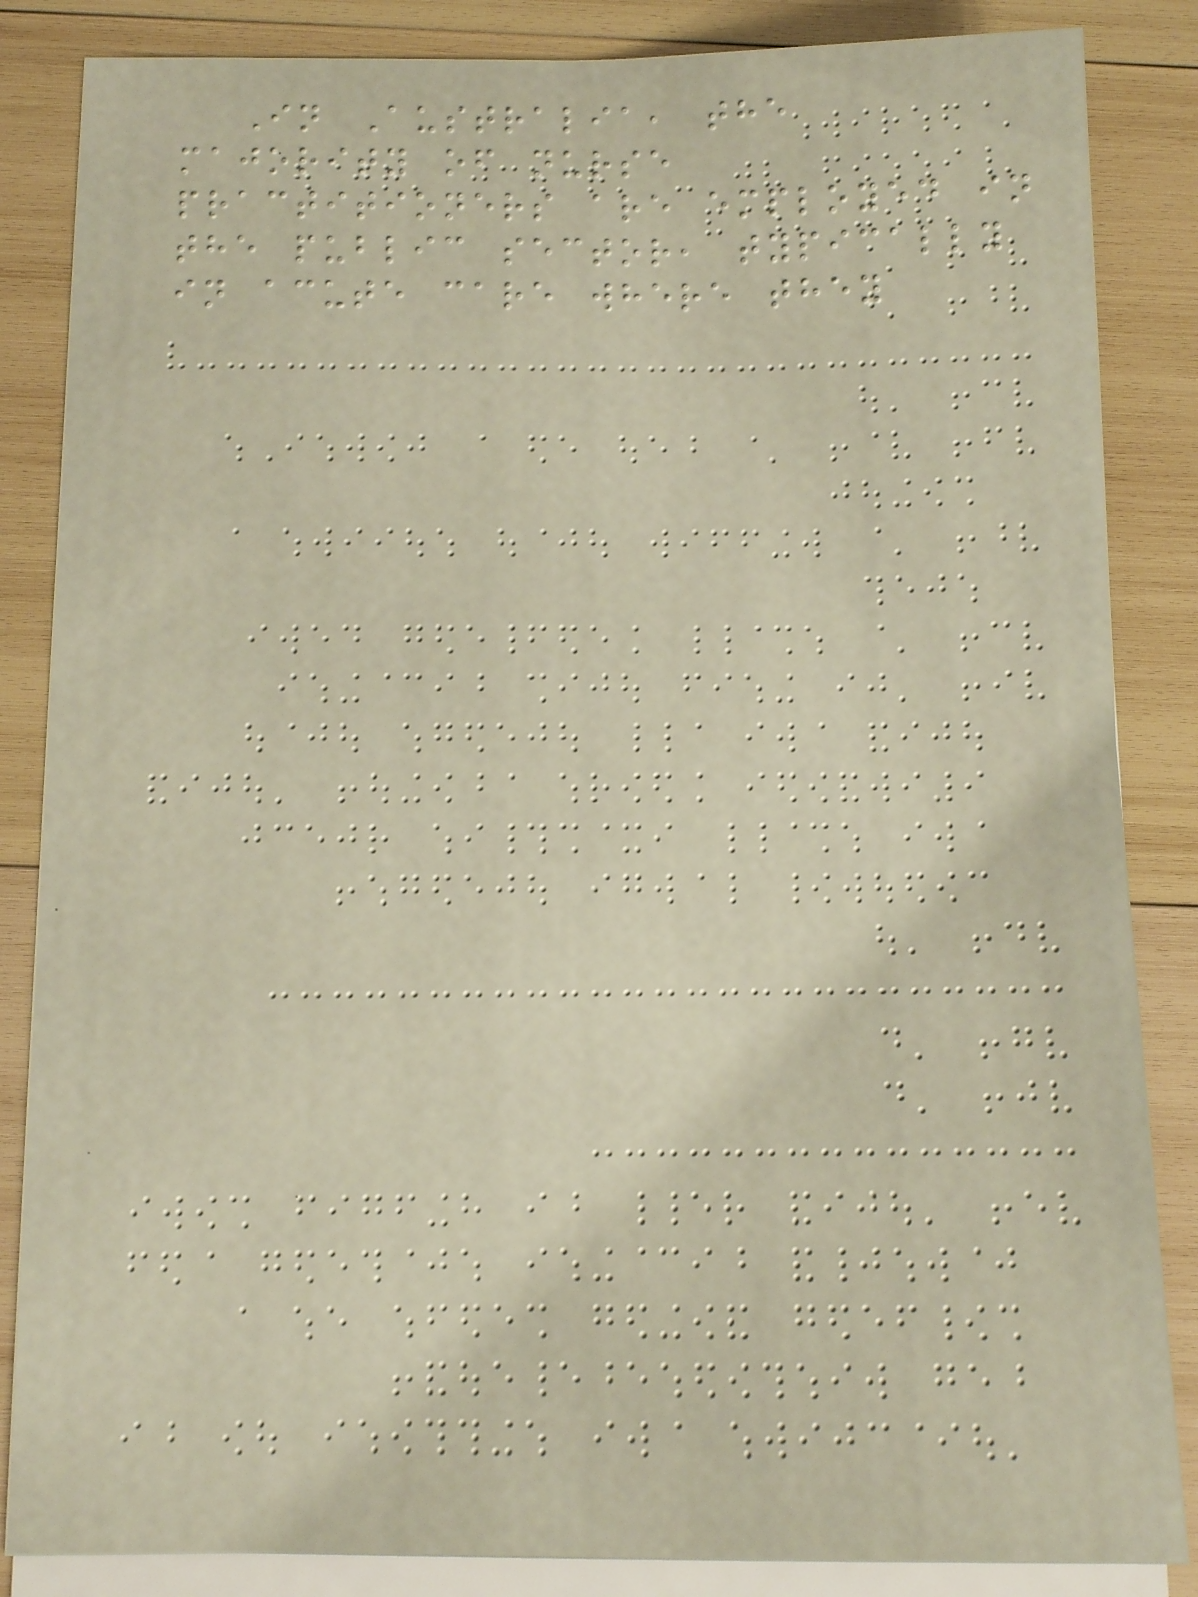In Australia, the
majority of nurse
practitioners are employed in
the public sector, typically
in acute care where they
